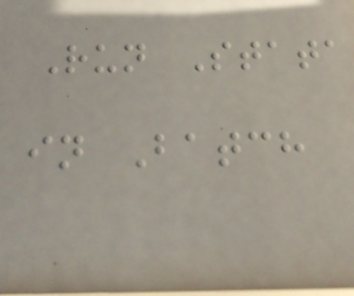Run Stata
in Batch
